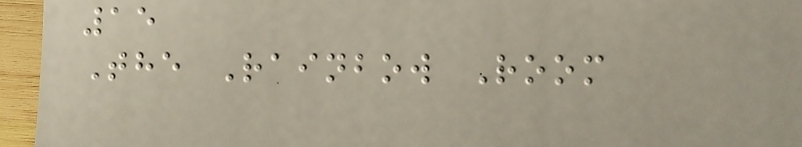15
The Rainbow Room
